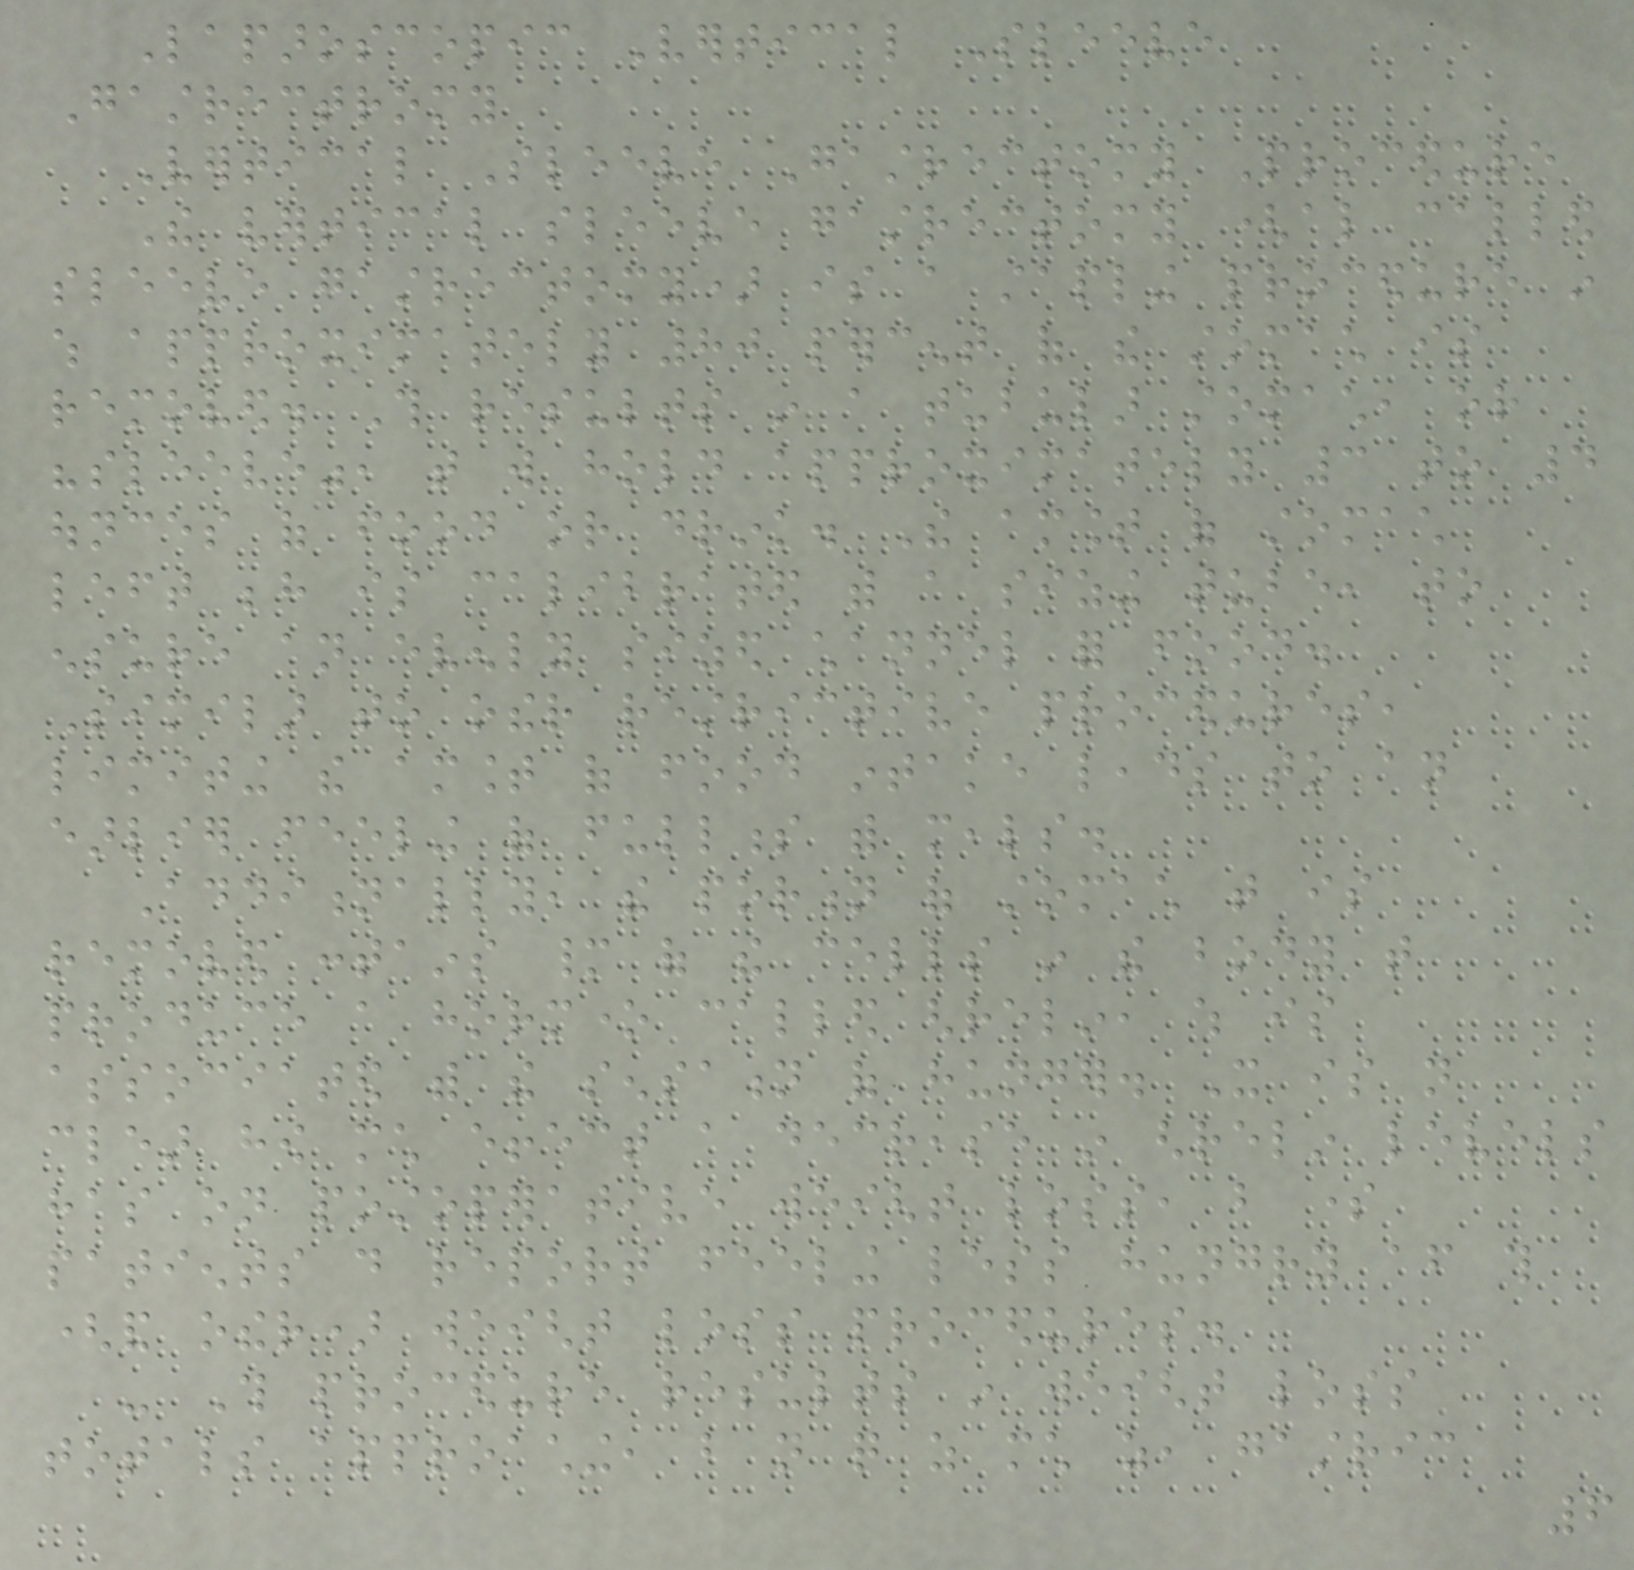Laparoscopic Vertical Sleeve
Gastrectromy
Vertical Sleeve Gastrectomy Procedure
The vertical sleeve gastrectomy (also called
sleeve gastrectomy) is a stapling procedure in
which approximately 80 percent of the stomach is
removed. This results in a tubular stomach, or
"sleeve", that will hold approximately 3 to 4
ounces of food or drink. The amount of stomach
left behind is calibrated with a sizing tube, to
ensure an evenly sized channel for food.
Similar to other restrictive procedures,
limiting the amount of food intake leads to an
earlier feeling of fullness with meals.
Additionally, the portion of stomach that is
removed contains many of the cells in the body that
produce a hormone called ghrelin, which is
associated with the sensation of hunger. It is not
clear how much effect a decrease in ghrelin levels
has on postoperative weight loss, but some
patients do report feeling less hungry after this
(and other) weight loss procedures.
- This procedure results in weight loss
totals approaching, but not quite as much as, gastric
6
